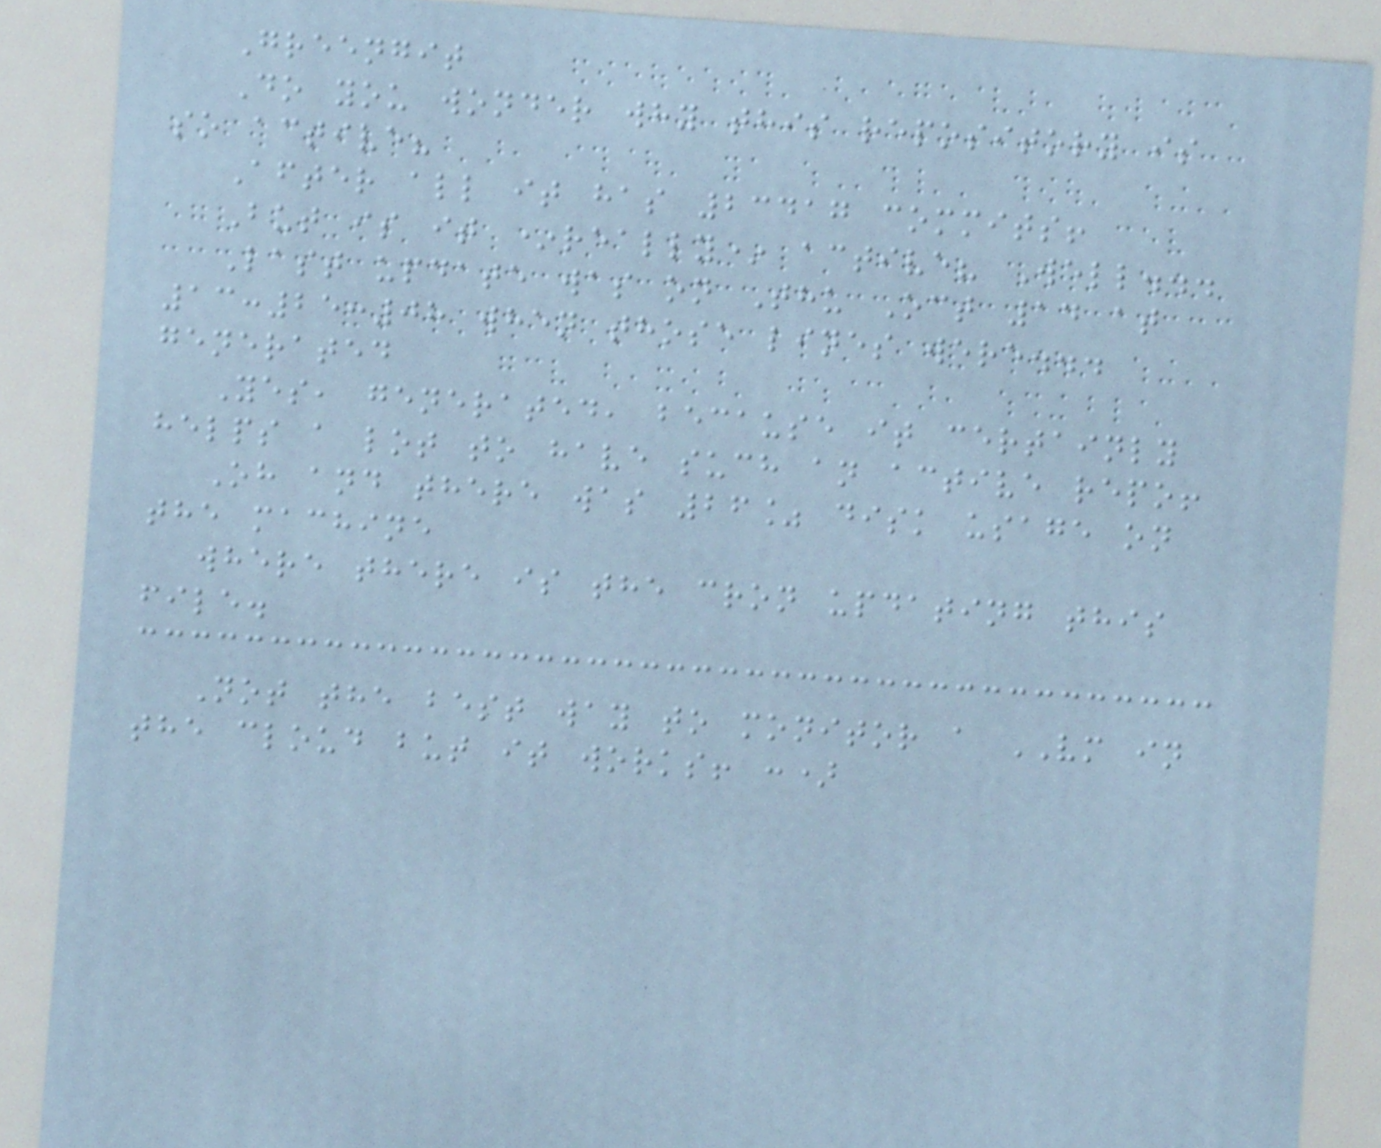Greengit
Do you wonder why this repository is
so active?
After all it has 23417 commits!
But is it *really* active? Well...
Last update was on Thu Oct 14 at
13:25:08 when those lines were...
generated
Yes, generated, because it certainly
helps a lot to have such an active repo!
Oh and there was 26% disk usage on
the machine
where there is the cron updating this
file.
Not the best way to monitor a VM in
the cloud but it works! :)
